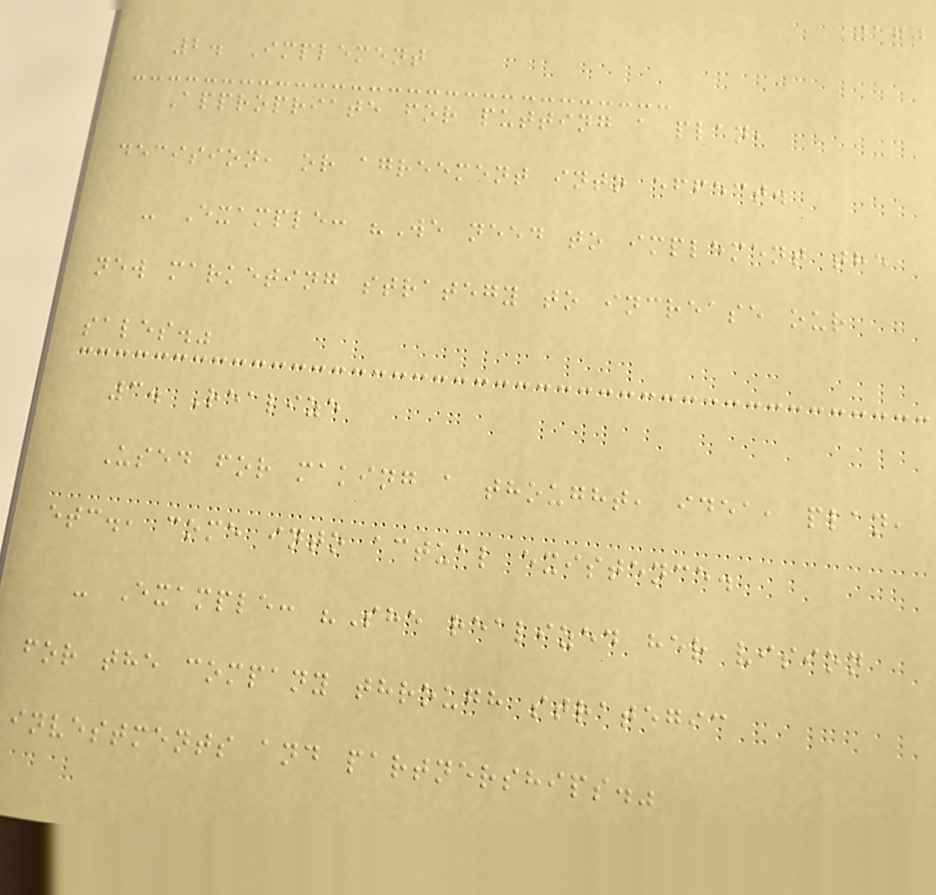160
2. Implement
Appropriate for putting a plan,
decision, or agreement into effect.
- Example: "We need to implement the
new marketing strategy to increase our
sales."
3. Realize
Used for making a thought, idea, plan,
etc., come into actual existence.
- Example: "She realized her vision
for the company through strategic
investments and partnerships."
